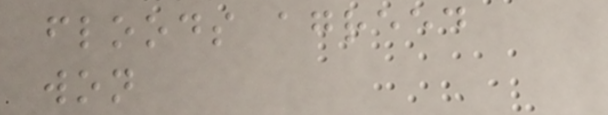floods agreed
won
